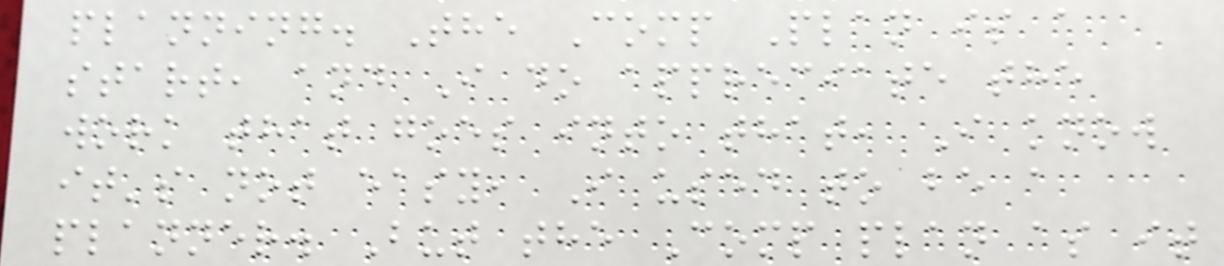planning. The Comp Plan is a
start, and I do appreciate the
work that goes into that, I know
it's not easy, I used to be a
planner. But the Comp plan as it
